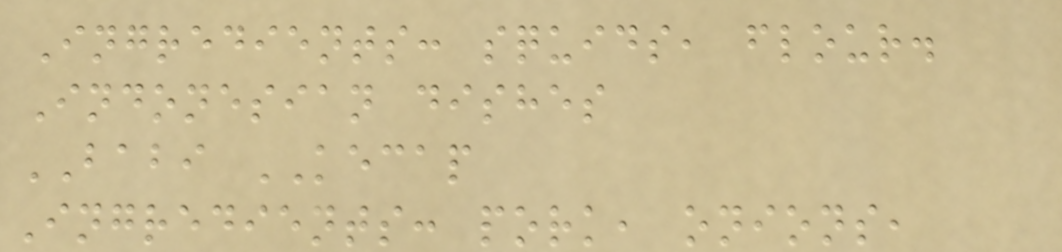Ingredients: squids, flour.
Indonesian dishes
BABI KECAP
Ingredients: pork, onions,
